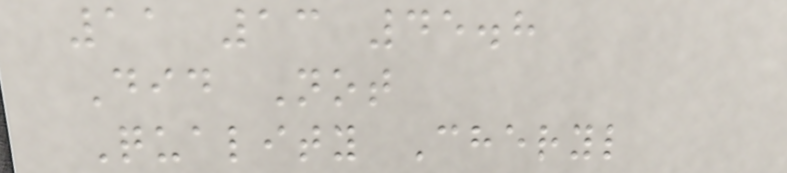11 13 45.8
Did Not
Quality Cheryl
